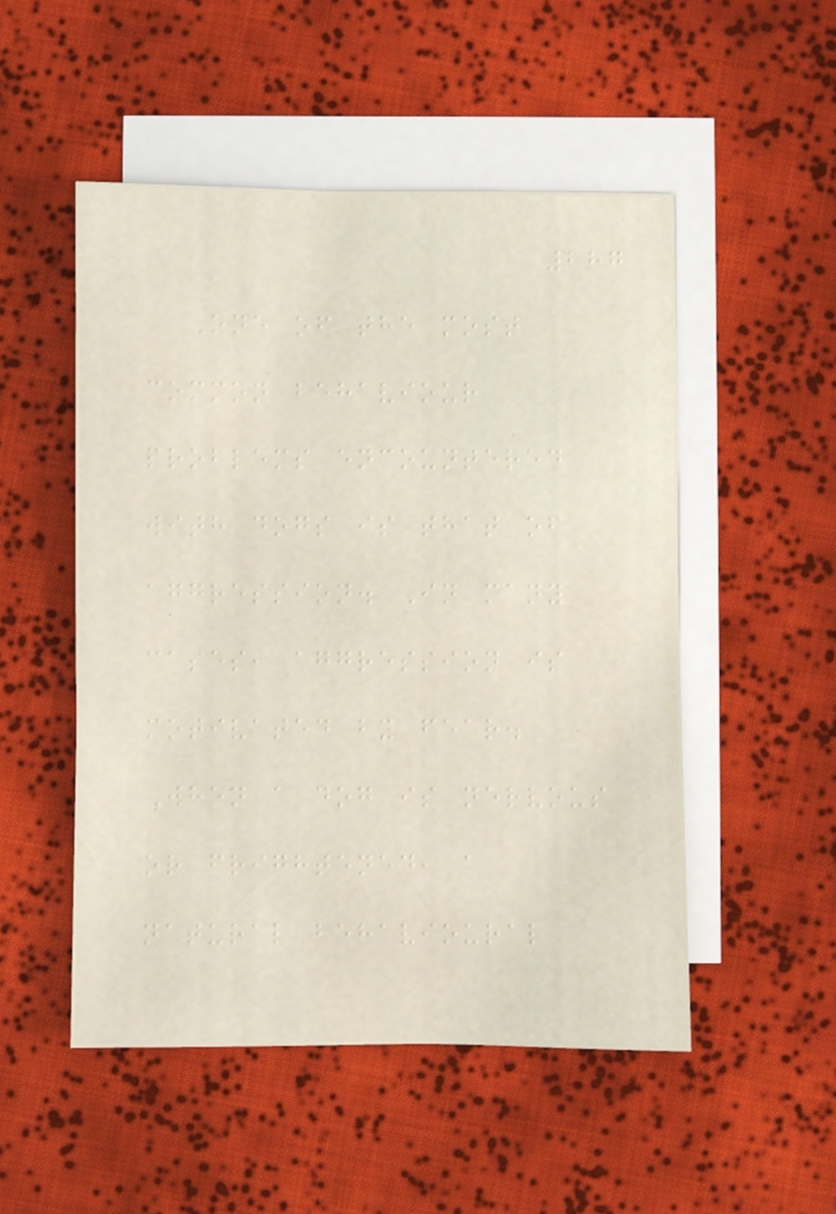287
One of the most
common behaviour
problems encountered
with dogs is that of
aggression. In many
cases, aggression is
motivated by fear.
When a dog is nervous
or frightened, a
natural behavioural
